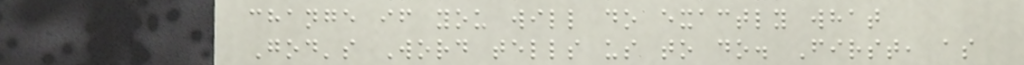change if you will do exactly what
God's Word tells us to do. First, as
